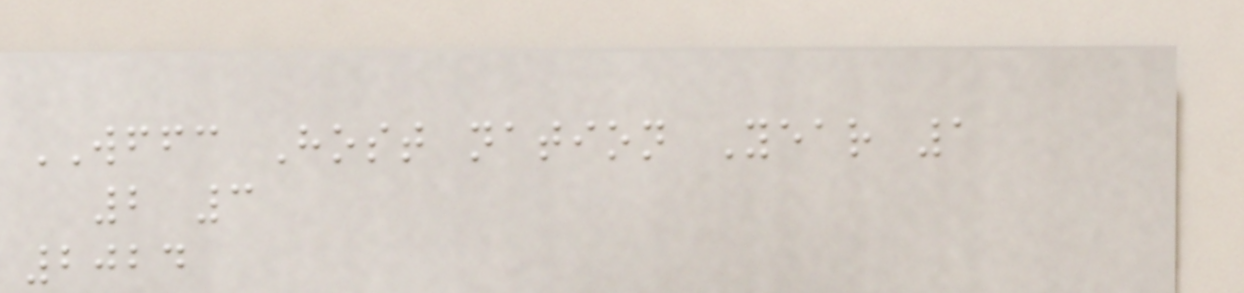WFFC Host nation Year 1
2 3
2024
